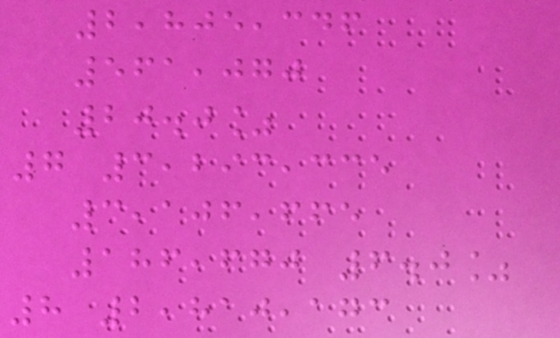2,805,346
561,070
20.0%
7 3,293,335
3,106,665
186,670 6.0%
8 2,810,173
